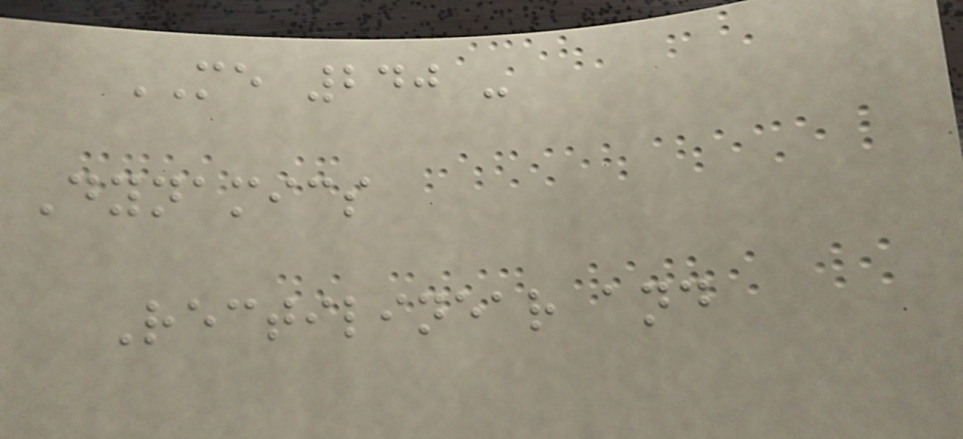ME 240 -
Dynamics
Rectilinear and
